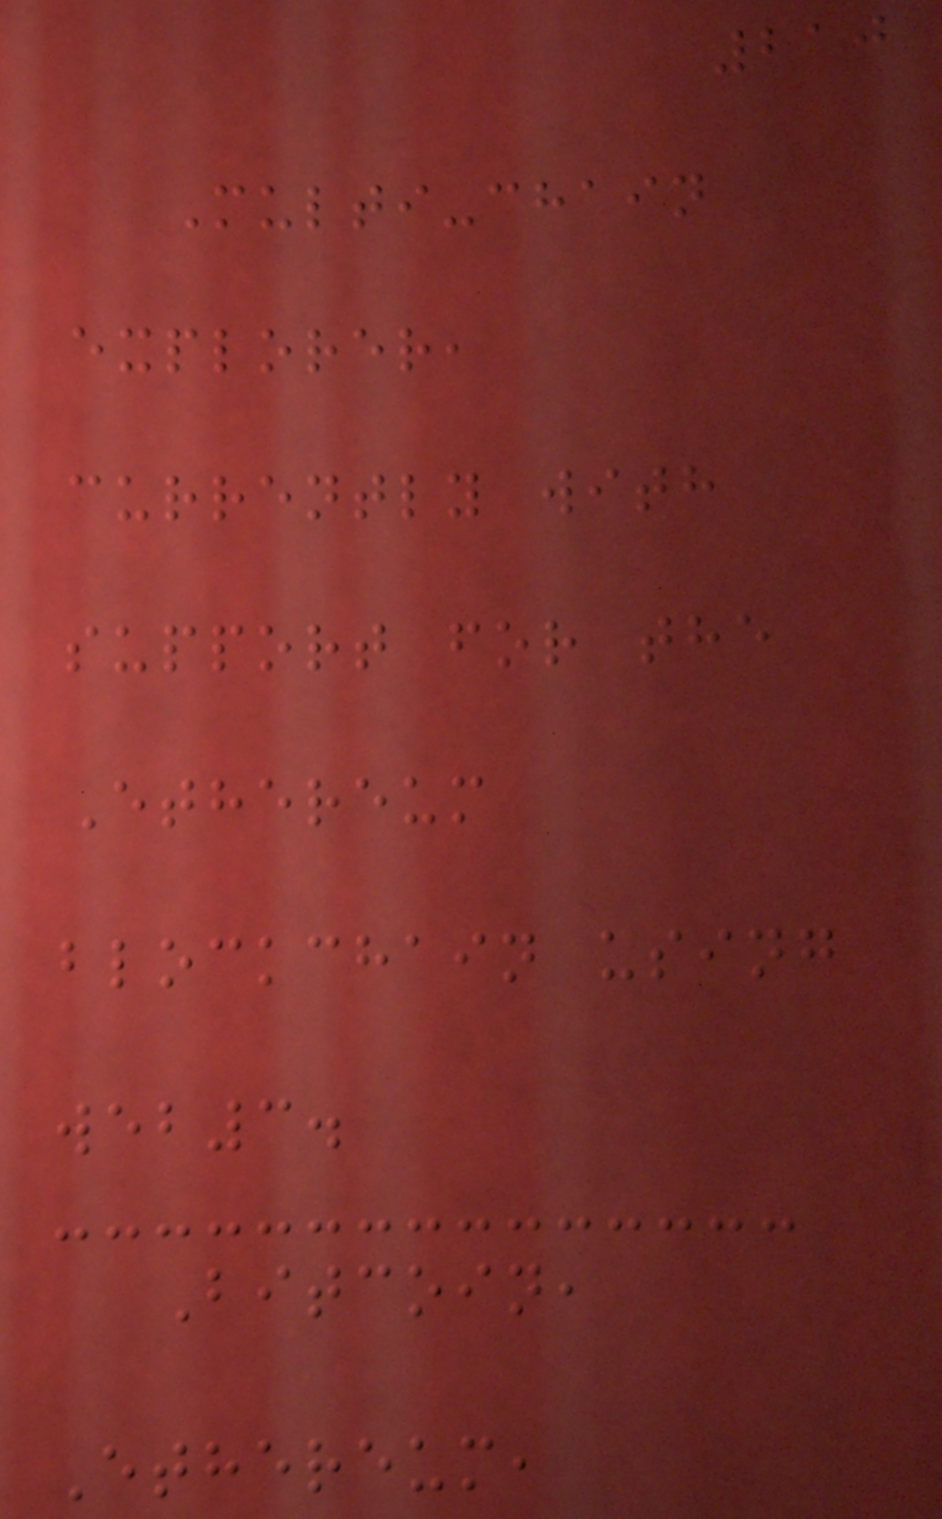210
Multi-chain
explorer,
currently with
support for the
Ethereum
blockchain using
web3.
Bitcoin,
Ethereum,
